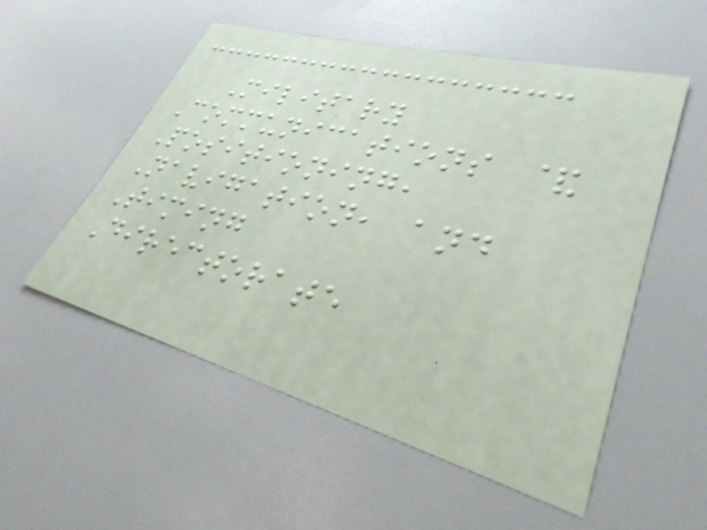Military
Communications &
Positioning,
Navigation, and
Timing
Directorate
